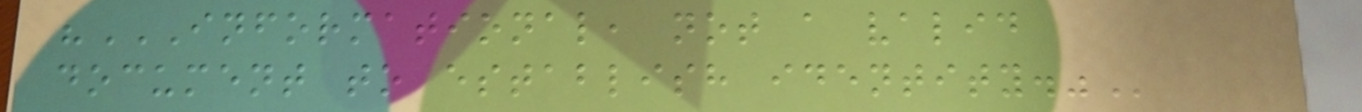"INFORMATIONAL, NOT A VALID
DOCUMENT TO ESTABLISH IDENTITY."
